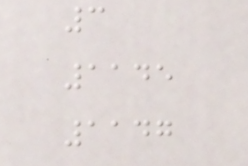3
1145
1147
